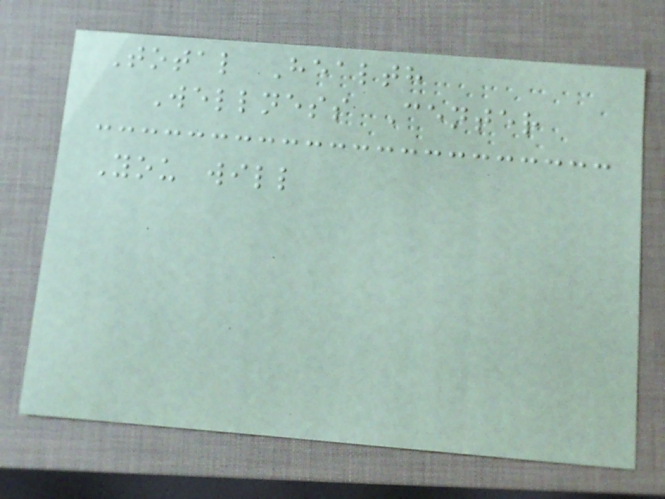Total Health
Wellness Center
You will
